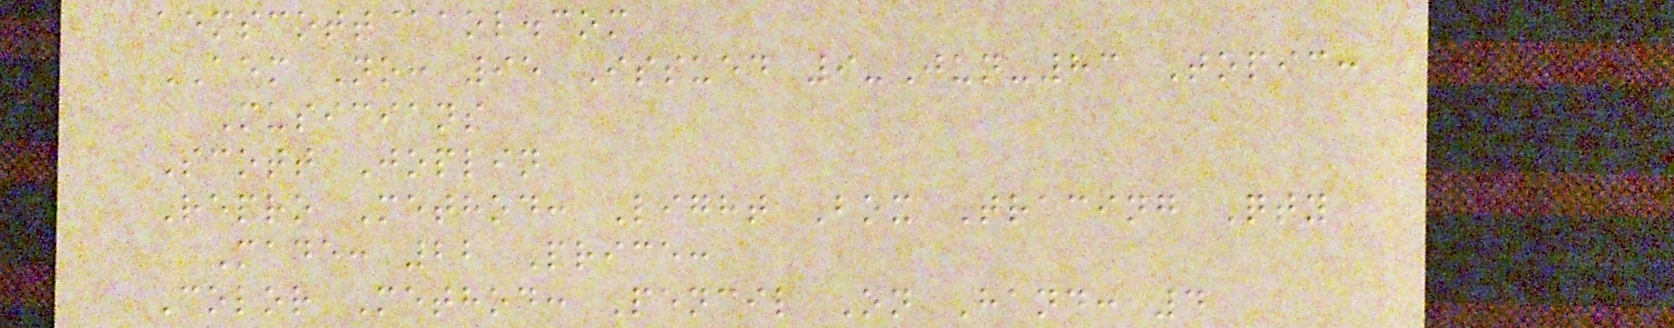aemscott@aol.com
AEM No: 95 Issued 9-Jun-83 Topic:
Musicians
Scott Joplin
Repro Method: Light Box Tracing Qty
Made: 22 Price:
Color Method: Pencil On Hand: 4
